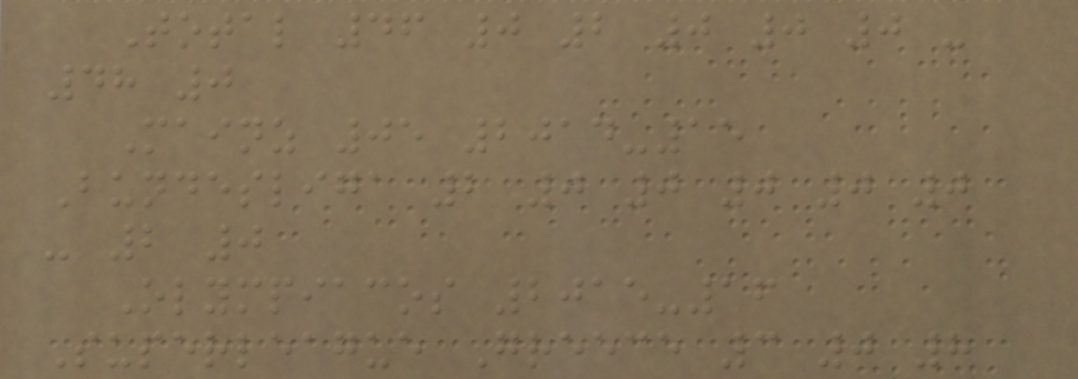Total 46 0 2 0 0 0 -
48 0
Mainz 05 2014-15
Bundesliga 2 0 0 0 0 0
- 2 0
Olympiacos 2015-16
Superleague Greece 3 0 8
